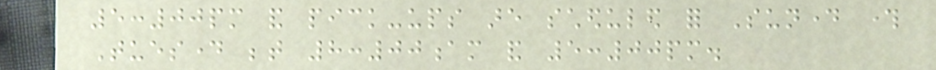5:00pm and pick-ups are scheduled for Sunday through
Tuesday between 8:00am and 5:00pm.
